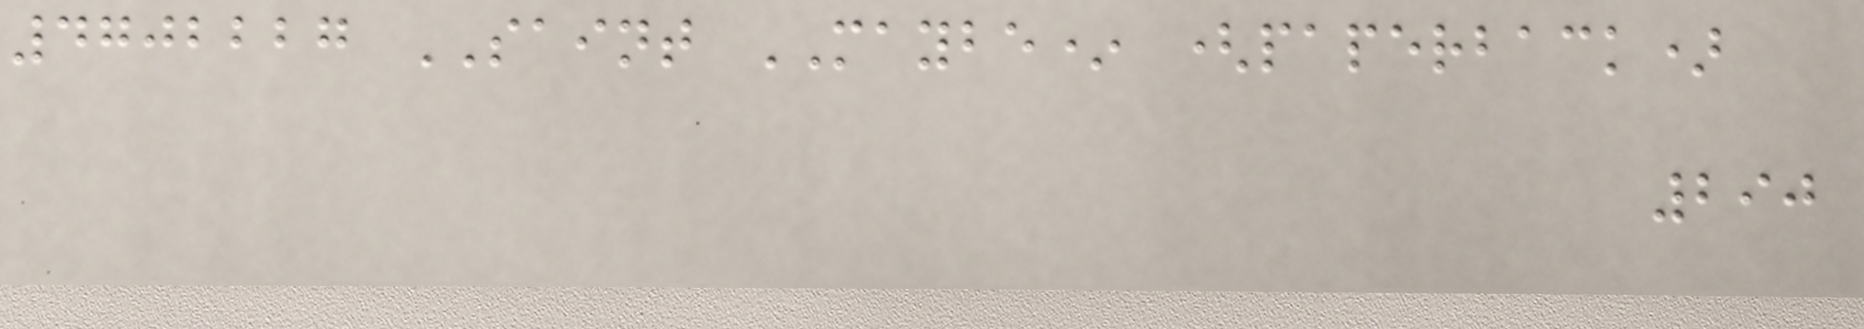4702227 SAINT MAYBE* (paperback)
290
